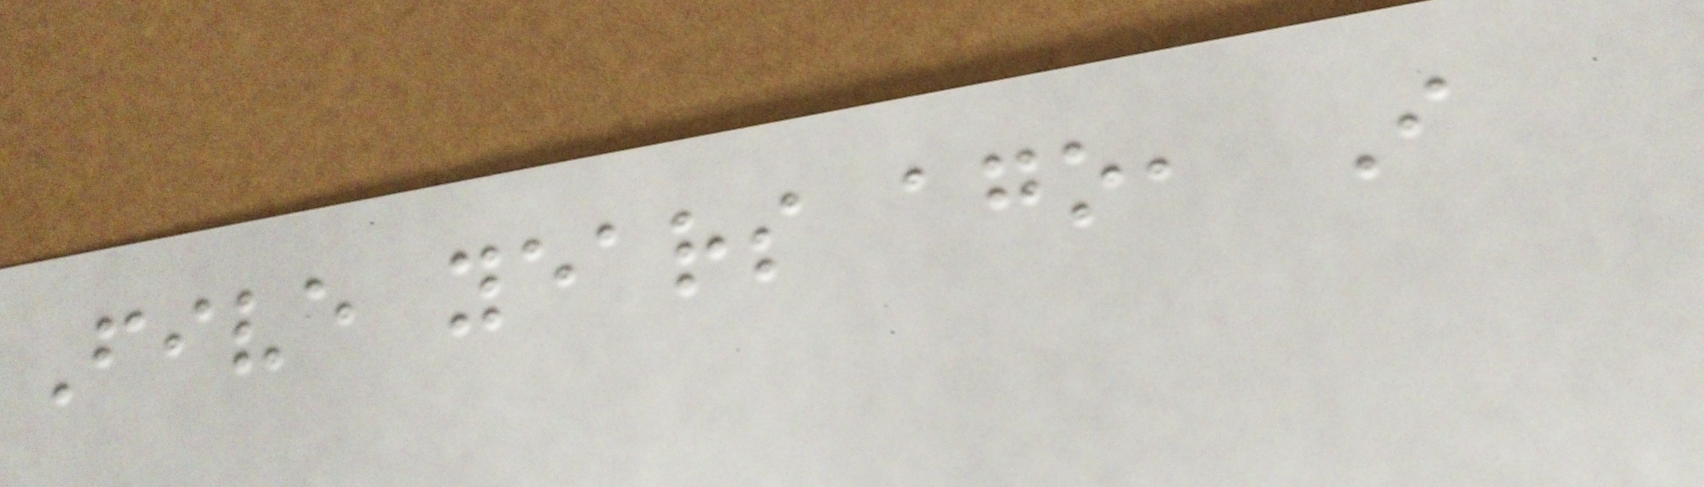Five years ago, I
